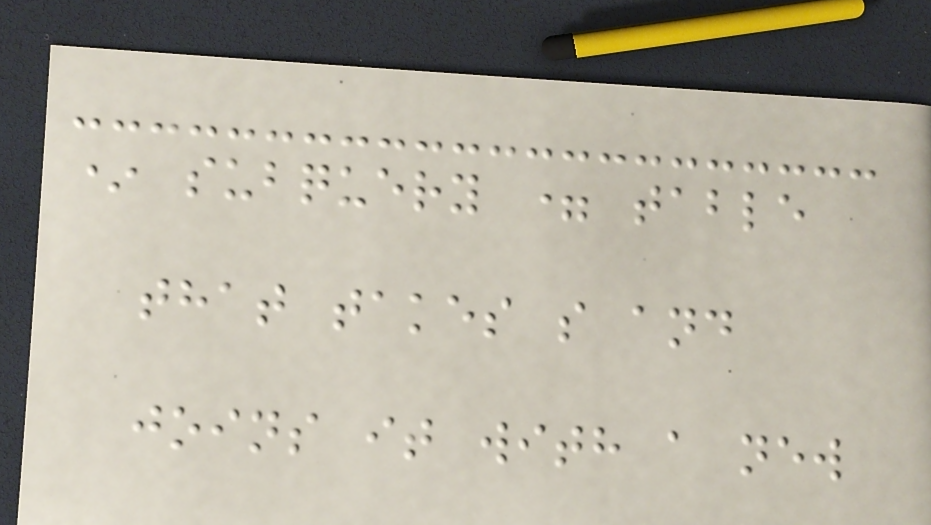* subquery = table
that takes s and
joins it with a new
